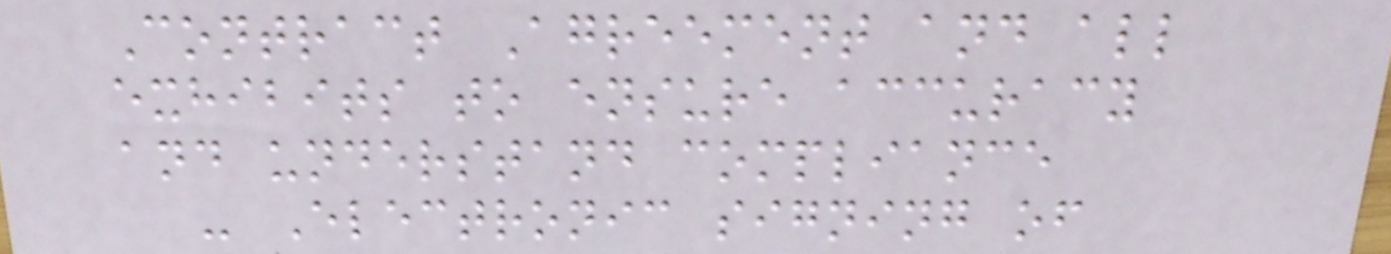Contract Agreement and all
exhibits to ensure accuracy
and understand compliance
- Electronic signing of
